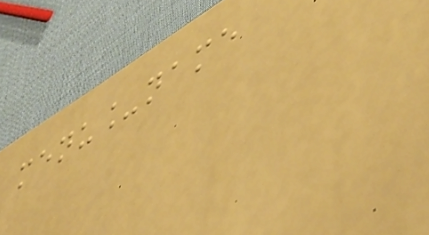menu_name
